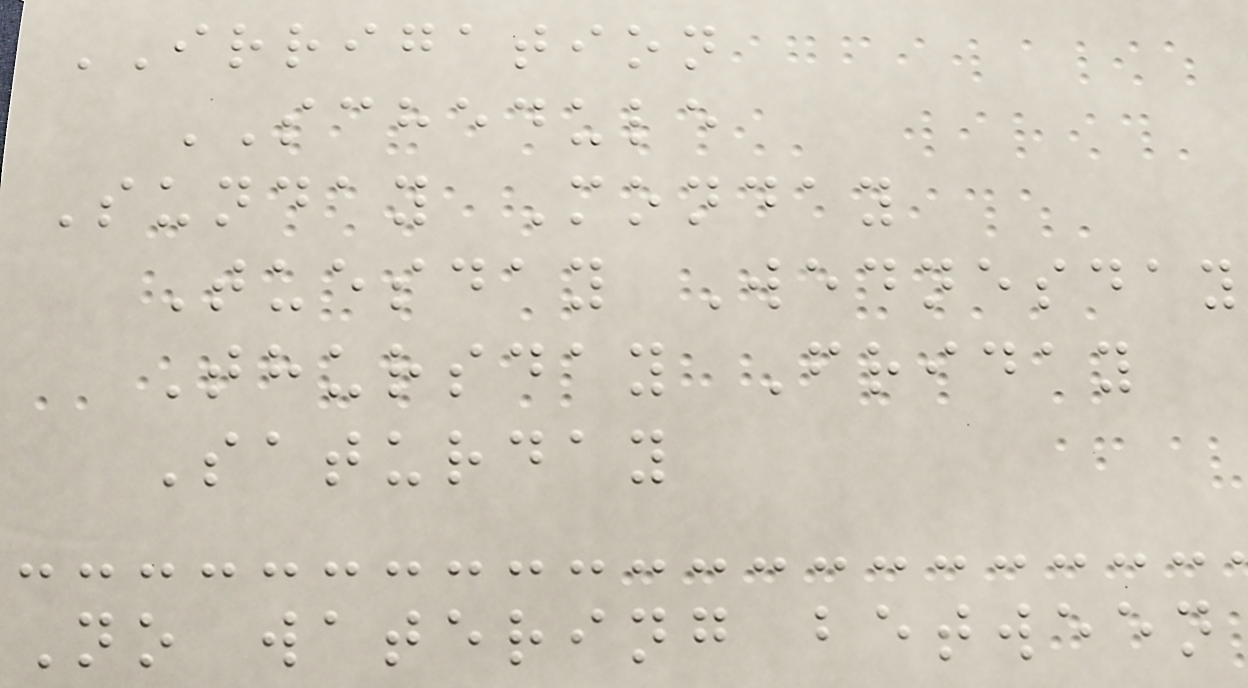IRRIGATION
SCHEDULE
Sunday Monday
Tuesday Wednesday
Thursday Friday
Saturday
No watering between
